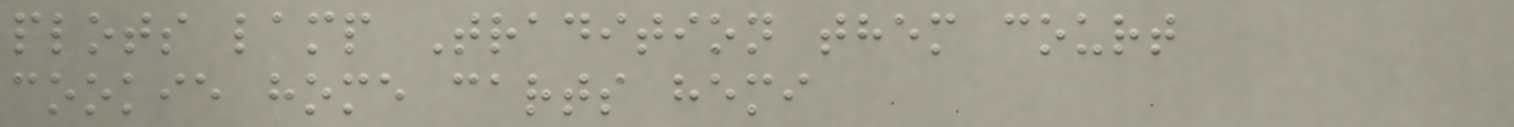plots lamp Tradition them court
cookie home carts hemi
